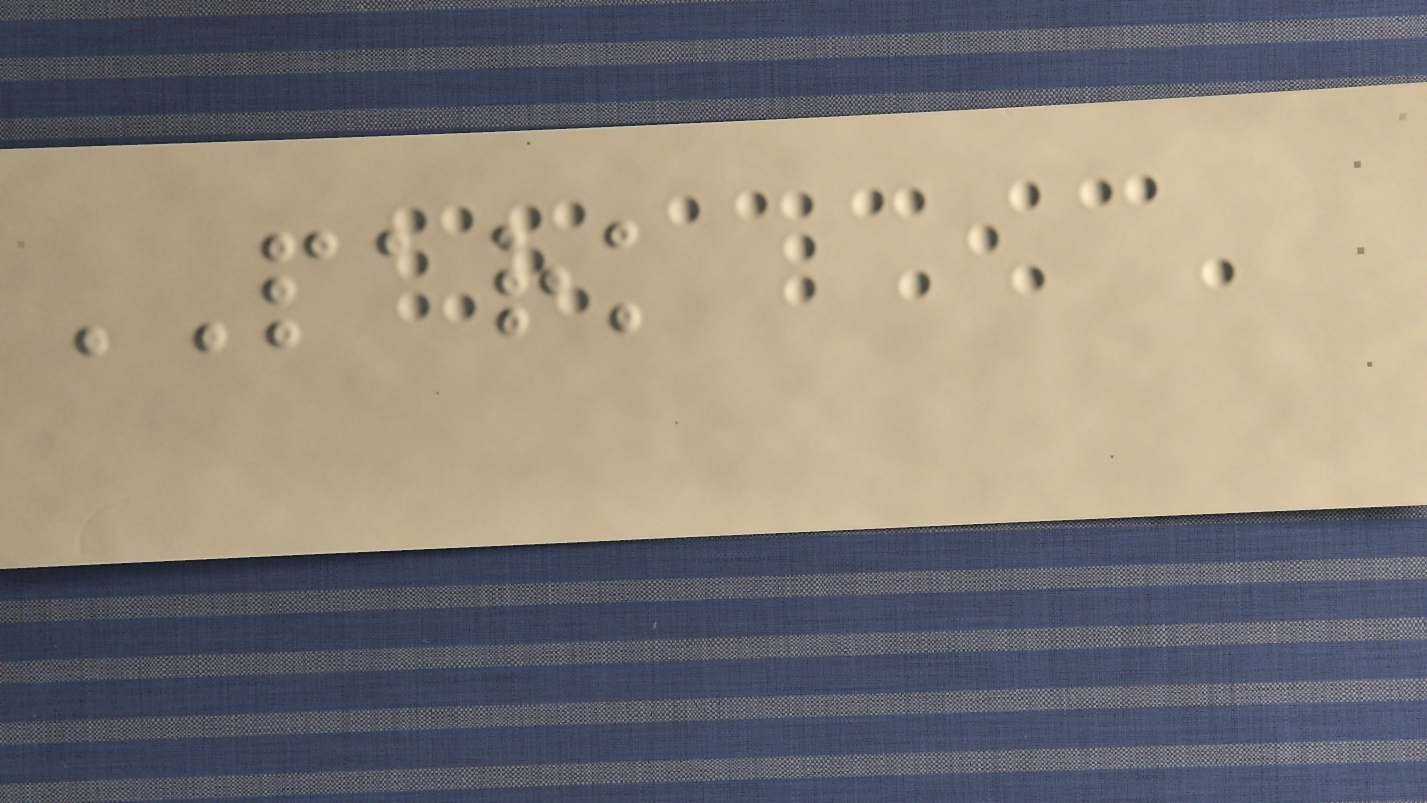PARK
